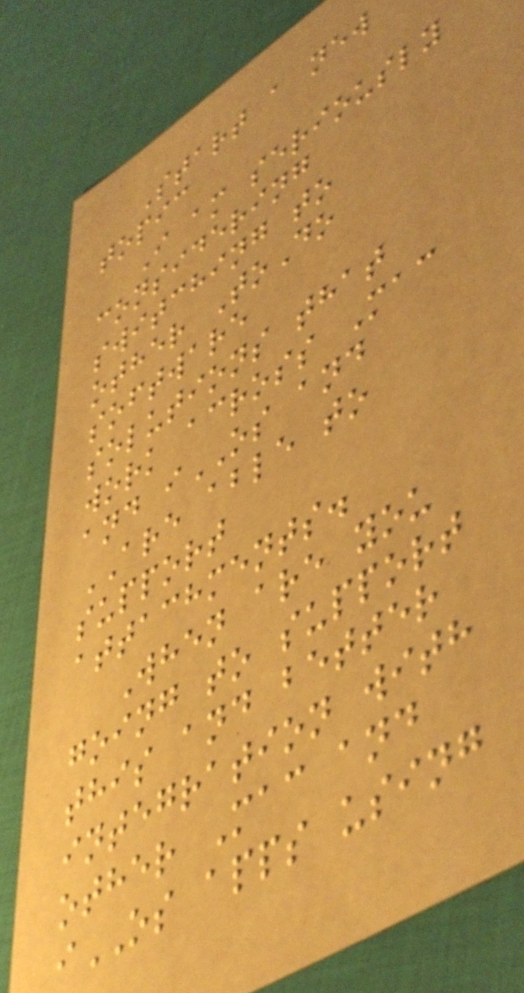Start a new
topic
I am seriously
considering
switching to
other ToDo
software
solutions that
work across Mac
and iOS and
ARE able to
support
attachments.
When are you
going to support
this and better
integration with
other Mac and
iOS apps using
